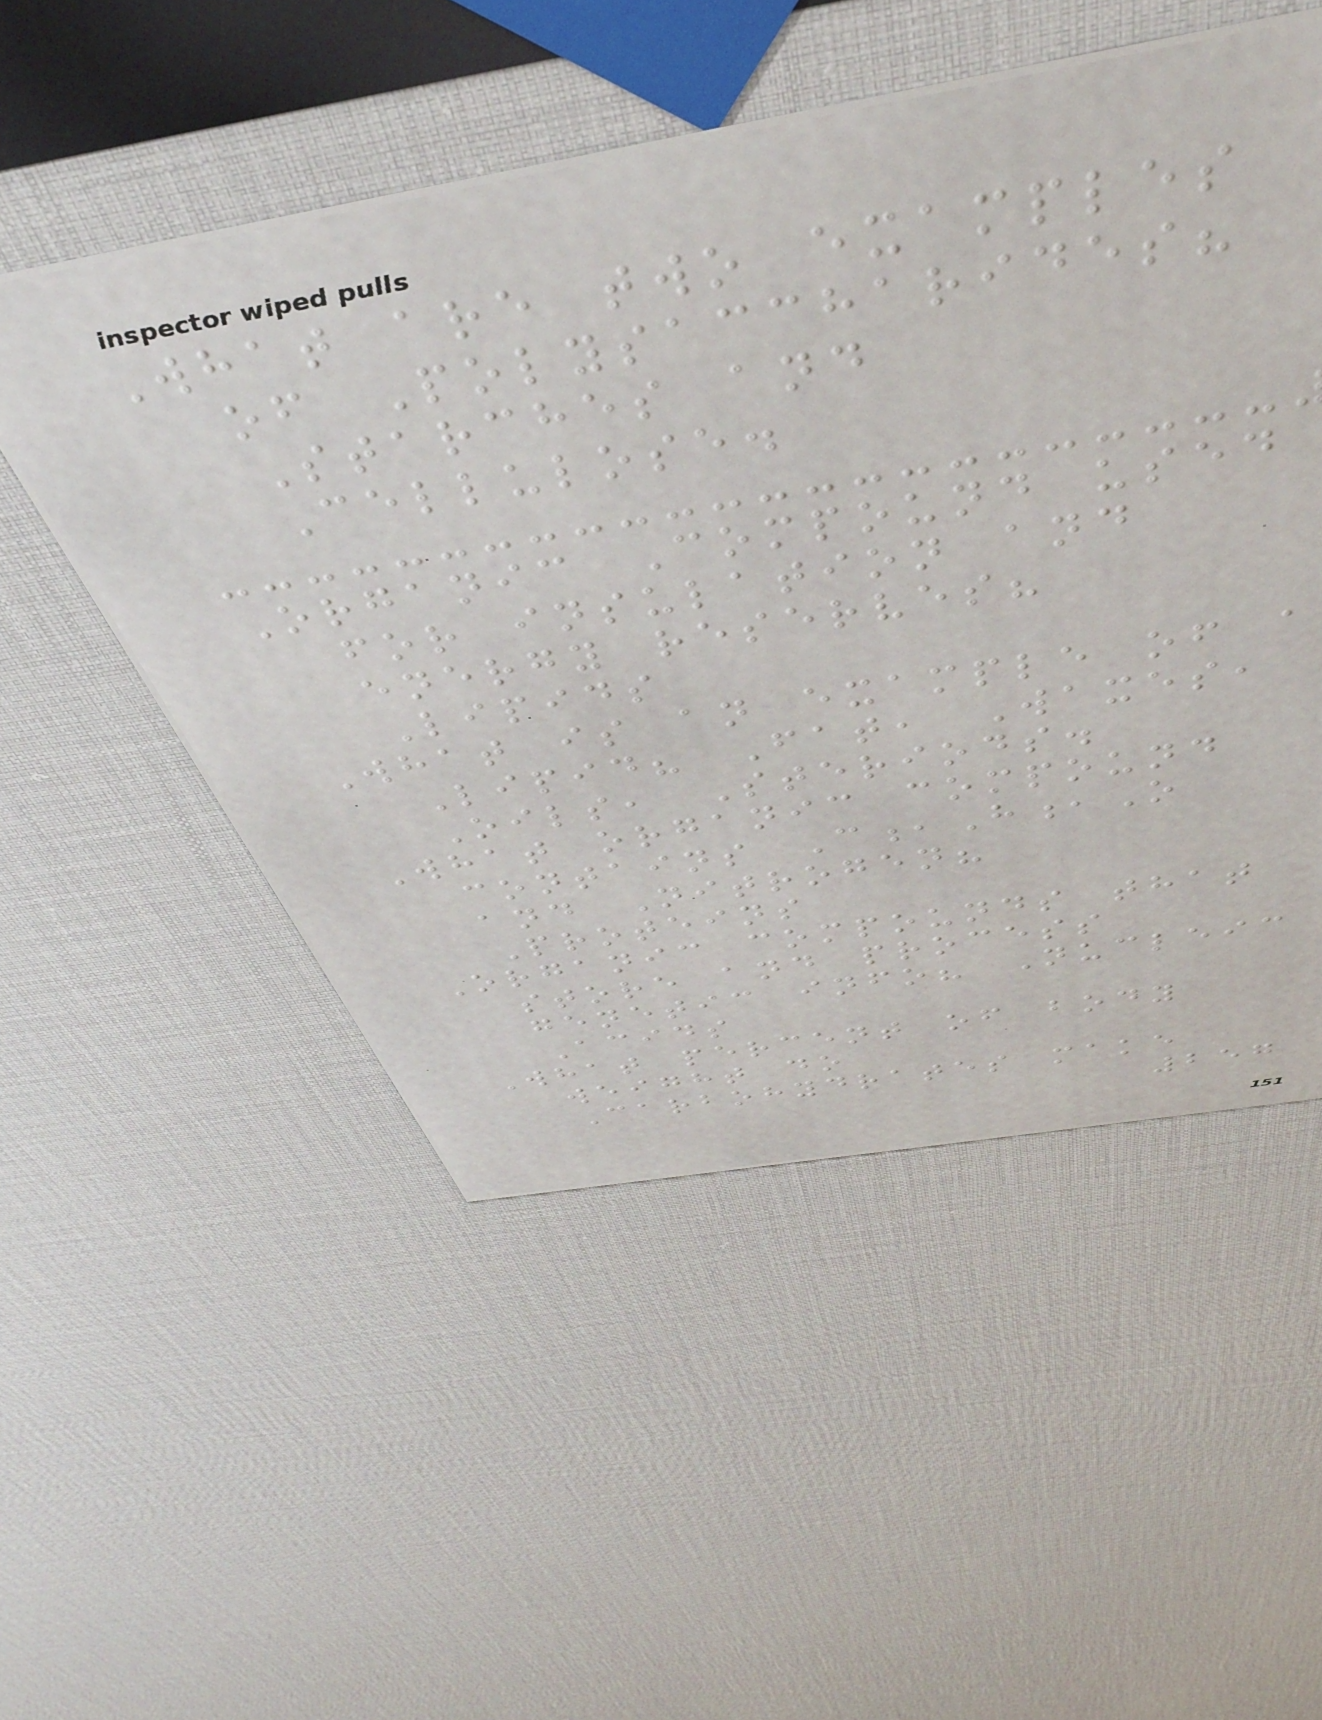What are two examples
of Polysaccharides?
Starches and
Cellulose.
Organic Compound used
for insulation and
energy reserves?
Lipids
What is an example of a
Lipid? Fat, Waxes,
Oils, Steriods.
What organic compound
contains C,H,O
and Nitrogen?
Proteins
Organic compounds that
store and process
genetic info? Nucleic
Acids
What percent of body
weight do
Carbohydrates make
257
